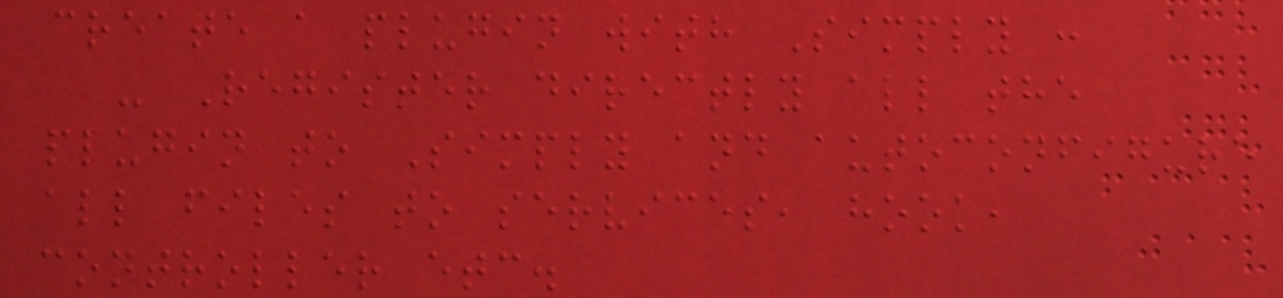create a plugin with Simply :
- Register directly all the
plugin to Simply and autoconfigure
all files to services, hook,
controller etc.
